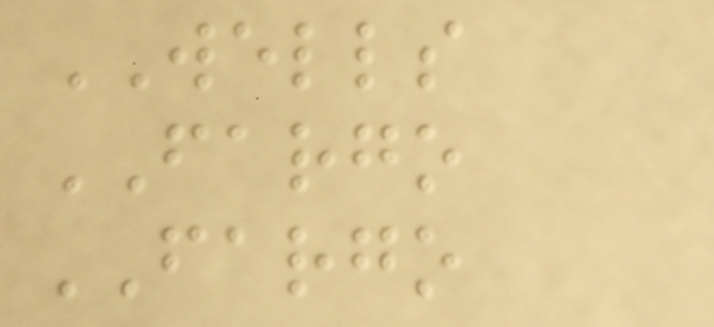WELLS
FARGO
FARGO
